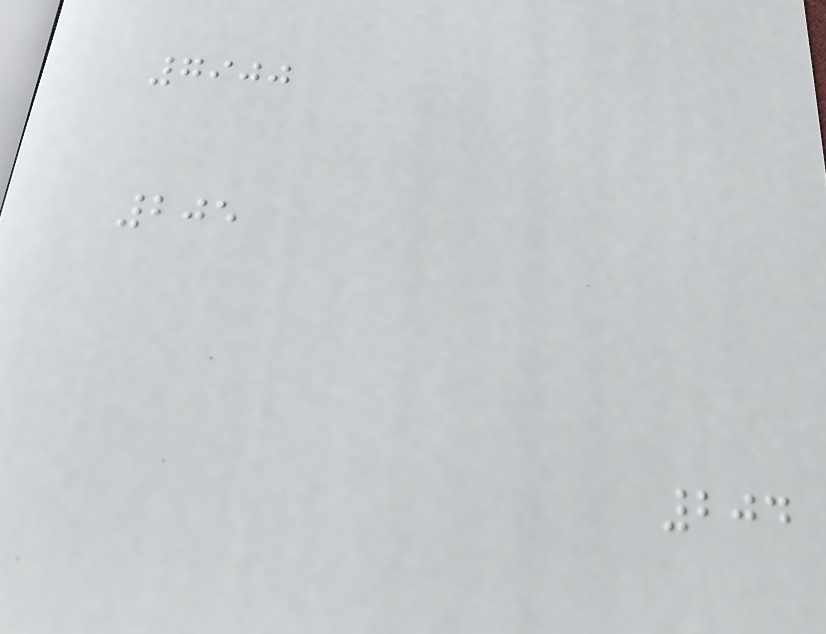7900
205
204
